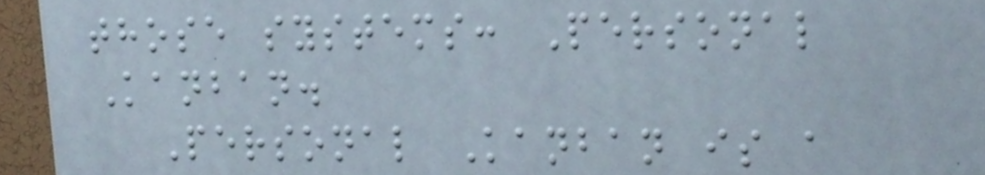those systems: Personal
Kanban.
Personal Kanban is a
